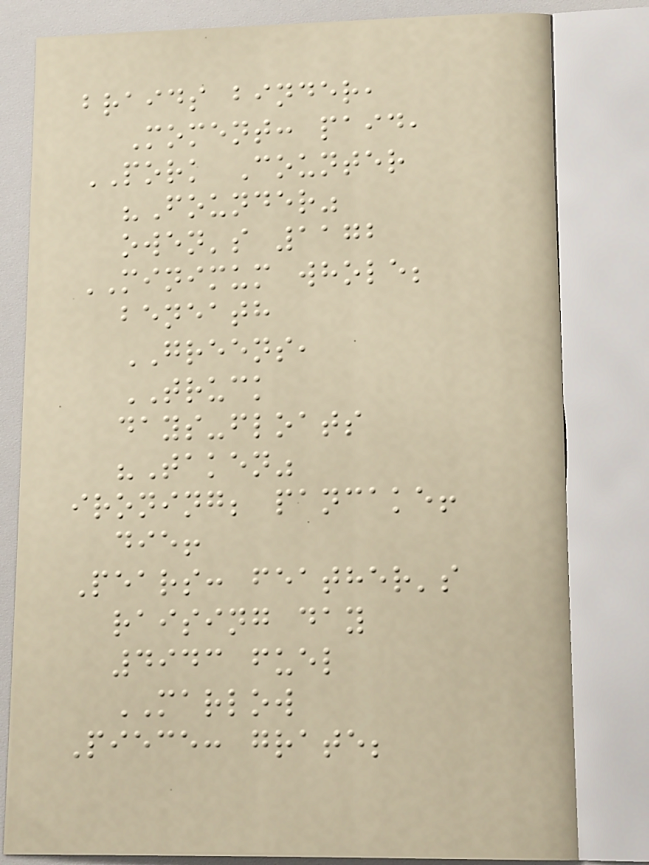braids binder,
Moment: paid,
PORK Counter
"Founder"
owen's 1172
MINIMUM whole;
beneath
GREENS,
TRUCK
days-floats
"Taken"
ironing; pancake!
die!
Pears: feather's
raising day
4943 fuel
MARLOW
Piece: grate;
